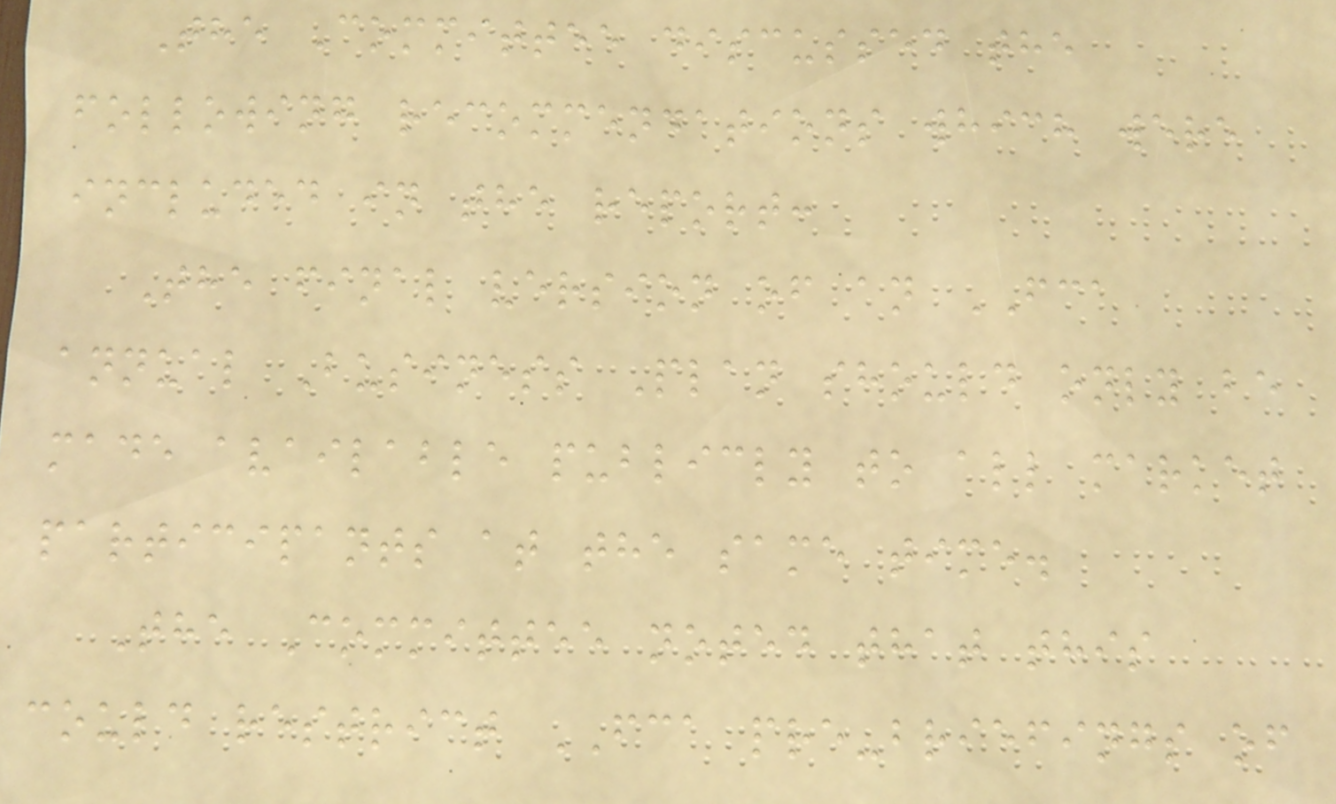The Committee discussed the
following recommendations which were
included in the report:
The final version of an FCA
annual Business Plan should only be
made available publicly to all market
participants at the same time.
The Committee noted that this
could restrict FCA pre-briefings of
